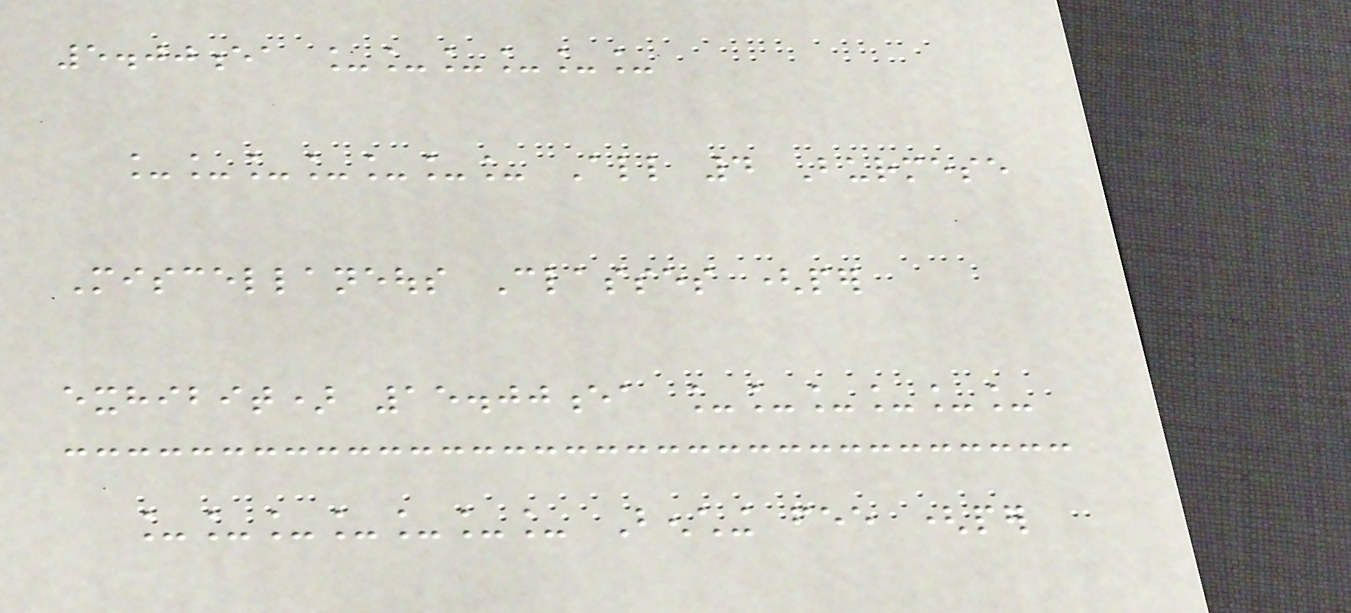5.00ea ______
_______ All 4 Burmese
Miscellaneous Classes (per
exhibit) 15.00ea ______
_______ Benching fee (per
